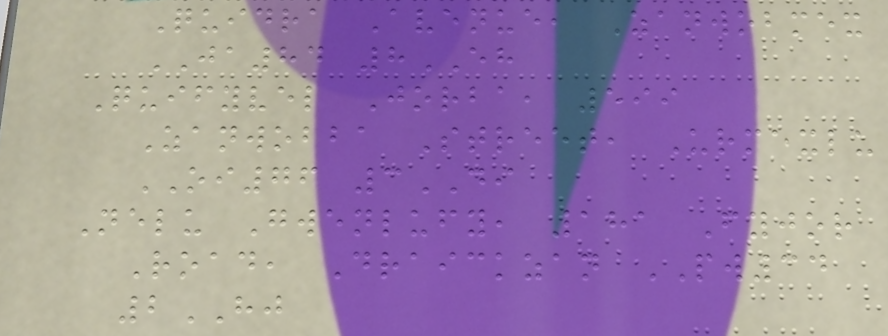Quidra Avenue, Zanwobmex
JA84 8EH
Quifyvel Jorba, 599
Zanwobba Street, Urmexlu
OI76 3DI
Nelu Gwenlufy, 181 Fyjor
Road, Draickzan PW34
2HJ
